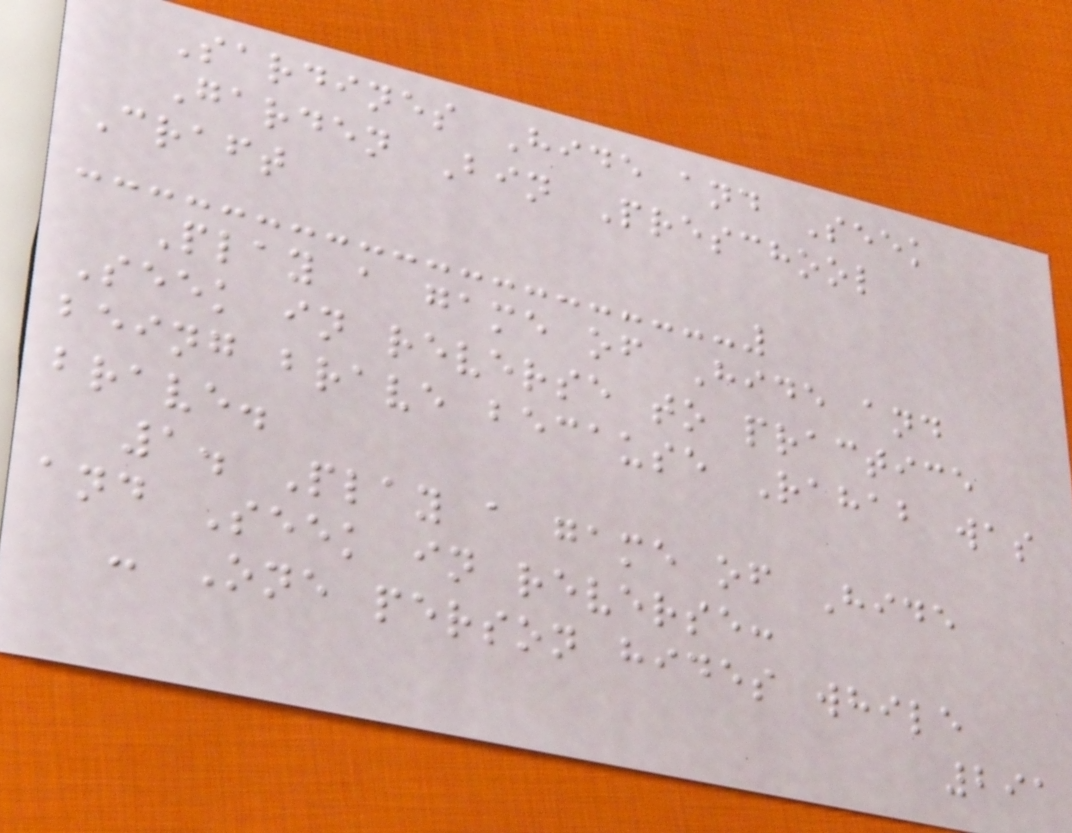Sardines Hide and Seek
Garden Bin Preschool
Craft
Play a game of Hide and
Seek in reverse to practice
being brave because Rahab was
brave.
1. Play a game of Hide
and Seek in reverse:
- One person hides while
291
